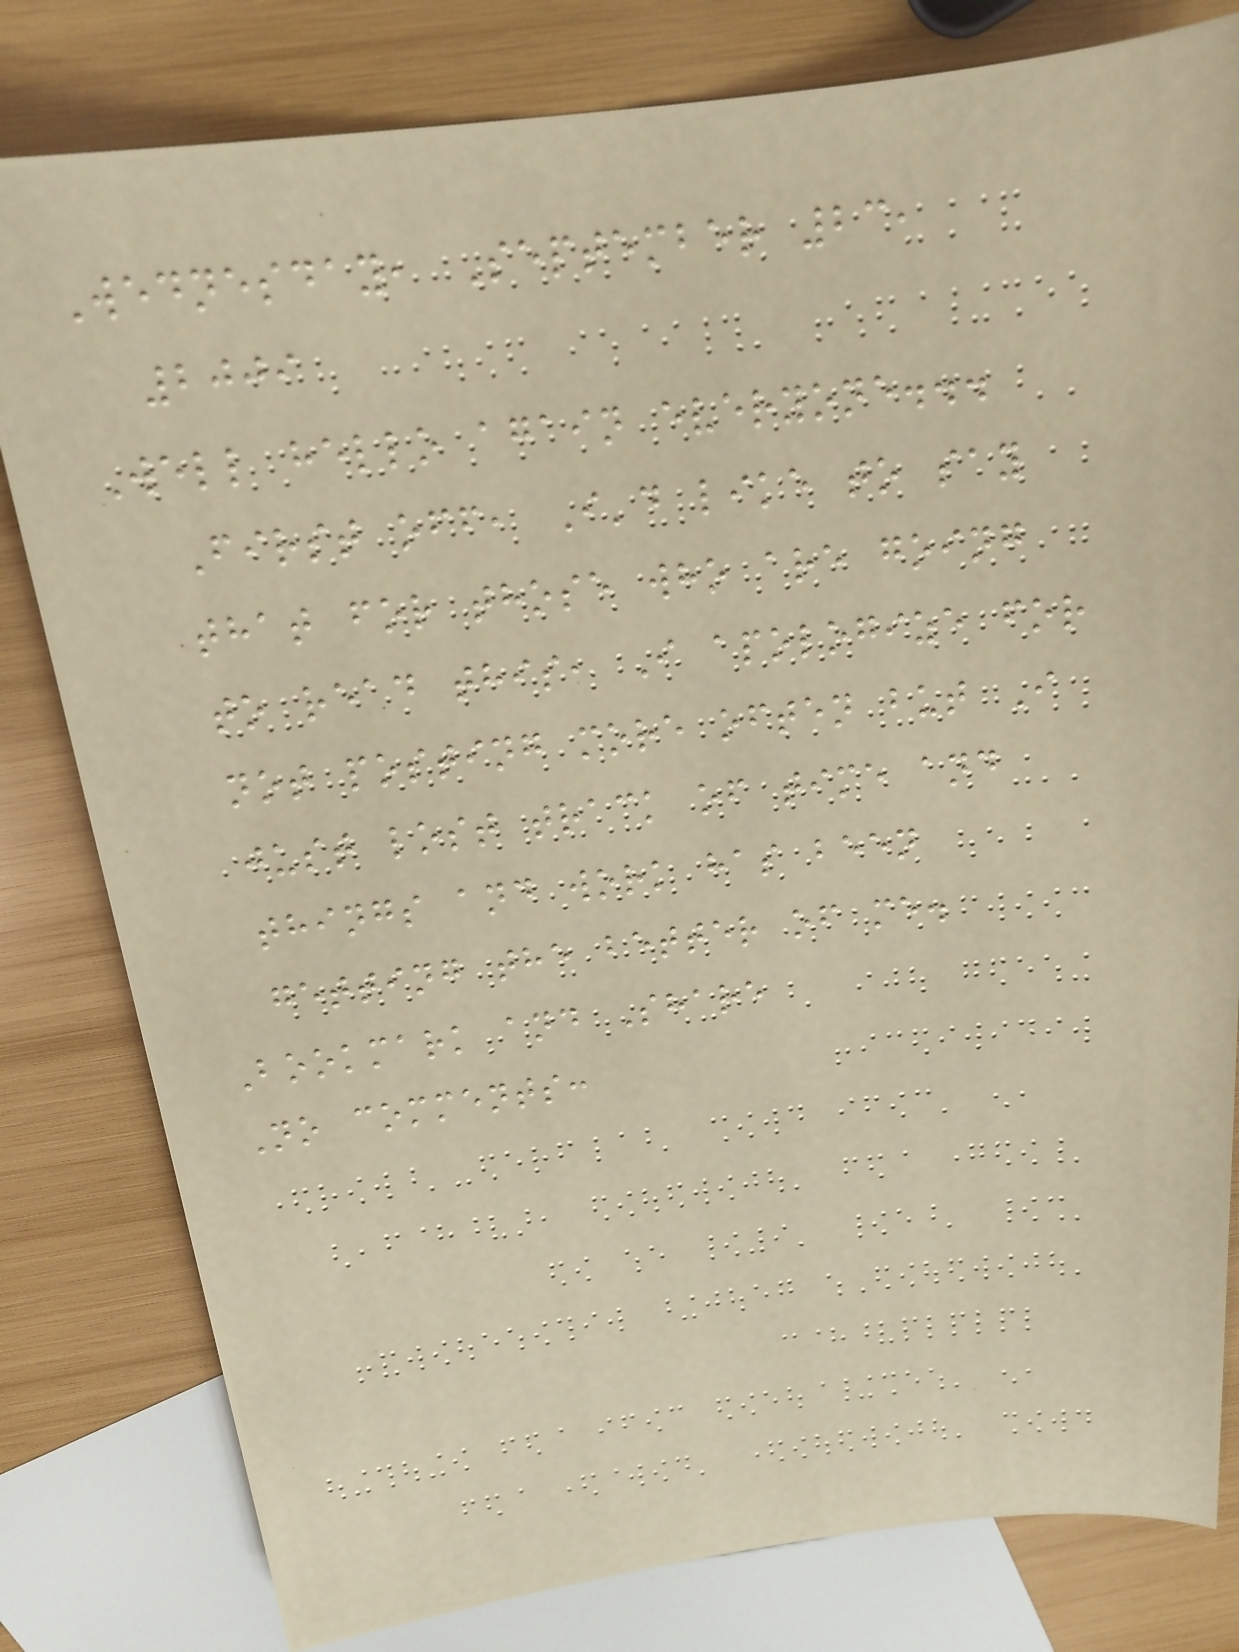Wednesday, September 23,
2009
Well hello again everyone...
First off, I'd like to say
that for those who are going
to read this, I apologize for
not posting more often but I
just lost track of time and
things and work has been
getting the better of me.
Bookmark and Share
No comments:
